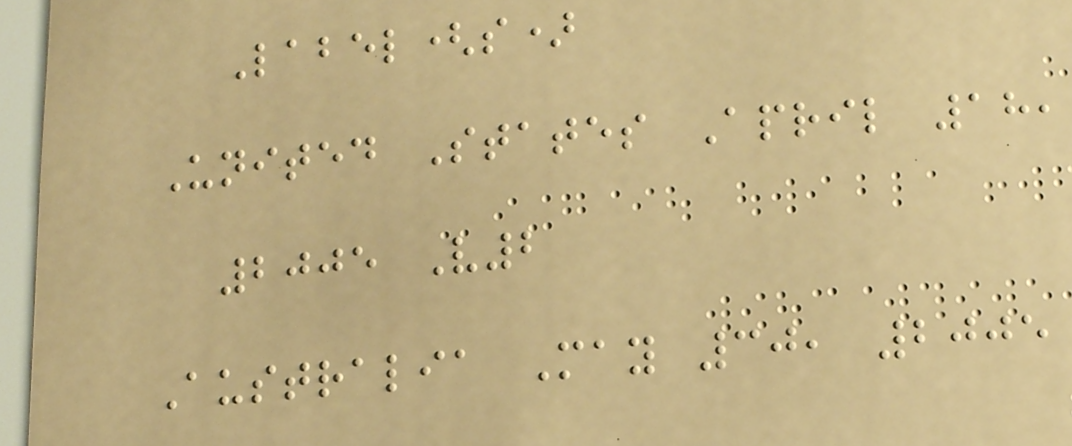Label(s)
United States April 18,
2005 V2
Australia May 30, 2005
